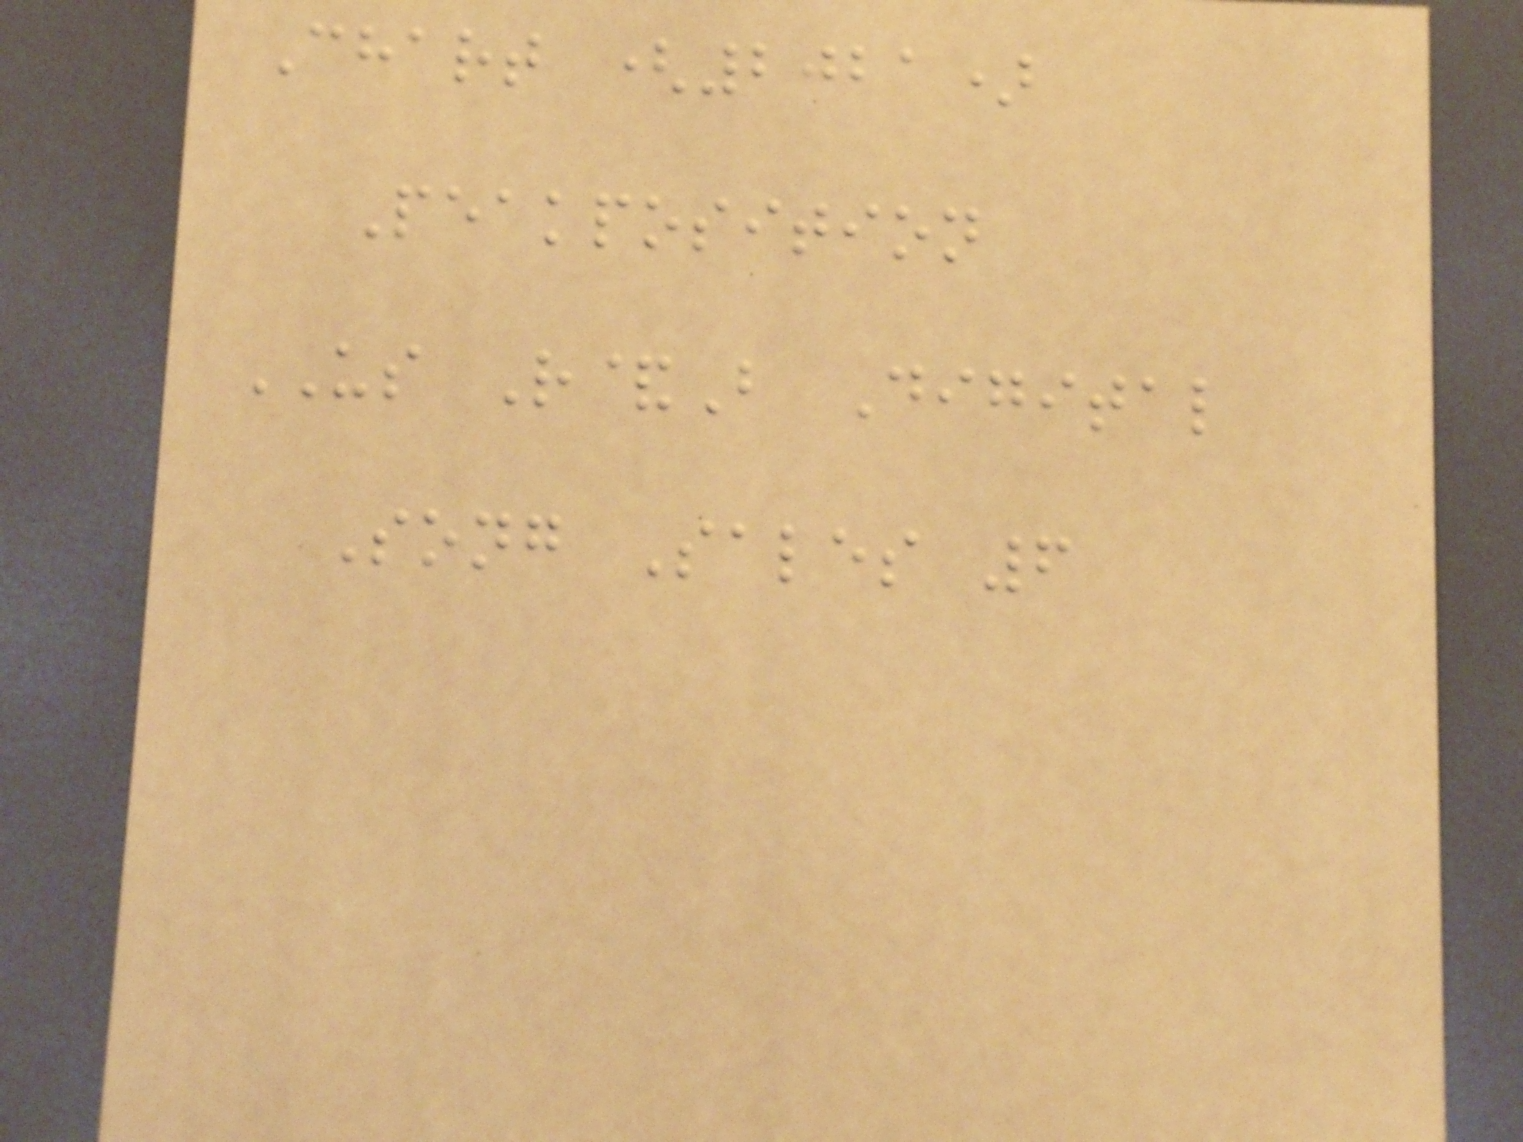Chart (2021)
Peakposition
US R&B Digital
Song Sales 6
